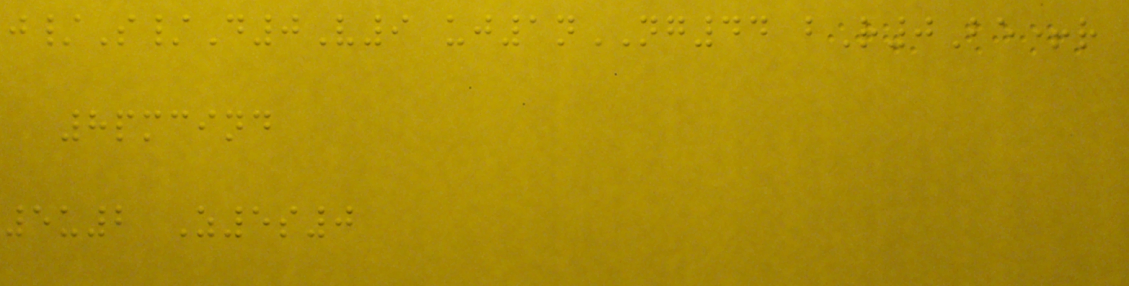j/S/D0V9 uj1nNG44 bR0Be+r
8pmcind
5u2 Z5s0
